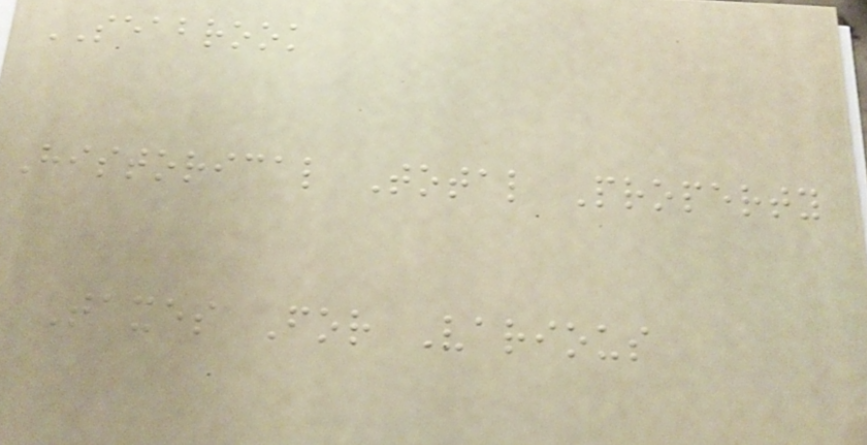SEABROOK
Historical Total Property
Taxes For Various
